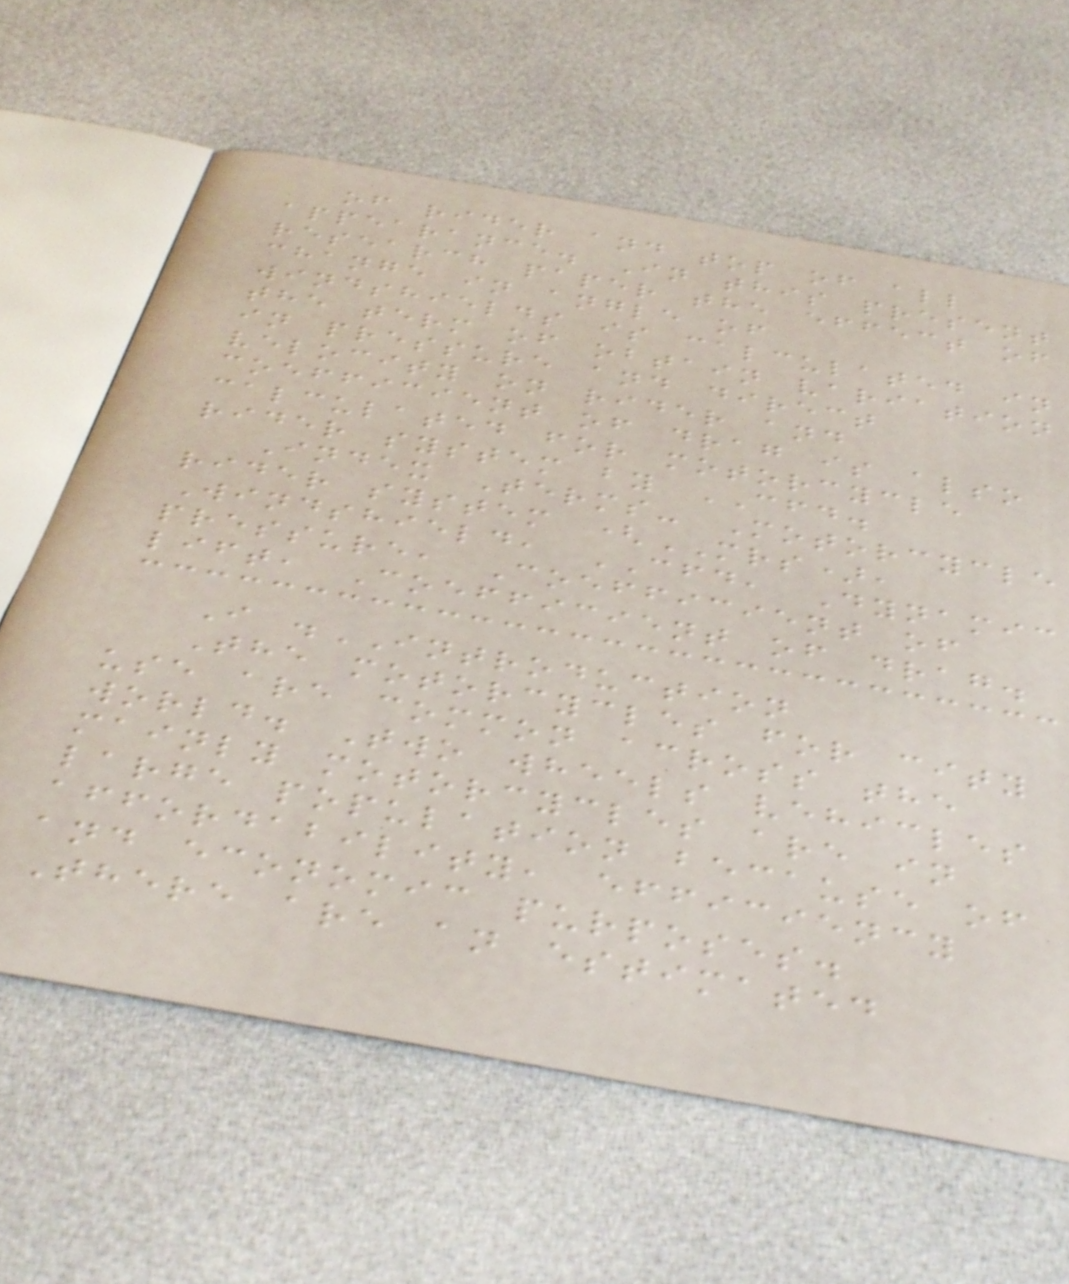of rider and top of all
appearance. In this present
research paper the effect of
change in angle of
windshields is calculated in
the term of obtain variation
in pressure and direct
velocity on rider and
coefficient of drag is also
calculated for motorcycle
rider system by CFD.
Index Terms- Motorcycle
rider system (MRS),
Windshield, CFD, Dynamic
pressure, Coefficient of
lift, Coefficient of drag.
I .INTRODUCTION
The motorcycles for city
use are common across the
world. Two wheels vehicles
mainly motorcycles are in
large population because of
affordability, efficiency
and economic purposes.
There are an estimated
